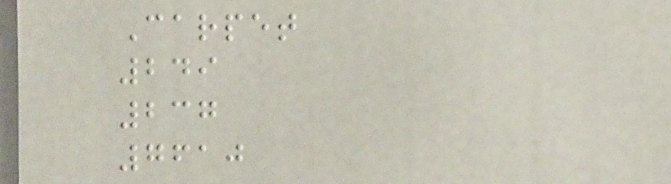Carpet
249
237
7610
